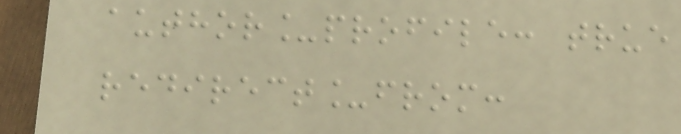author_profile: true
redirect_from:
